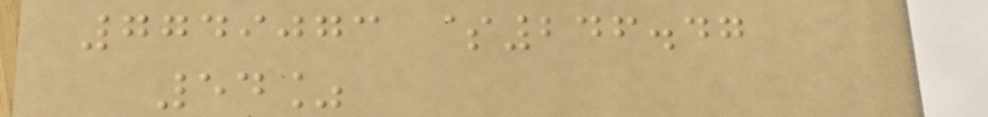7749073 $246.47
54%
